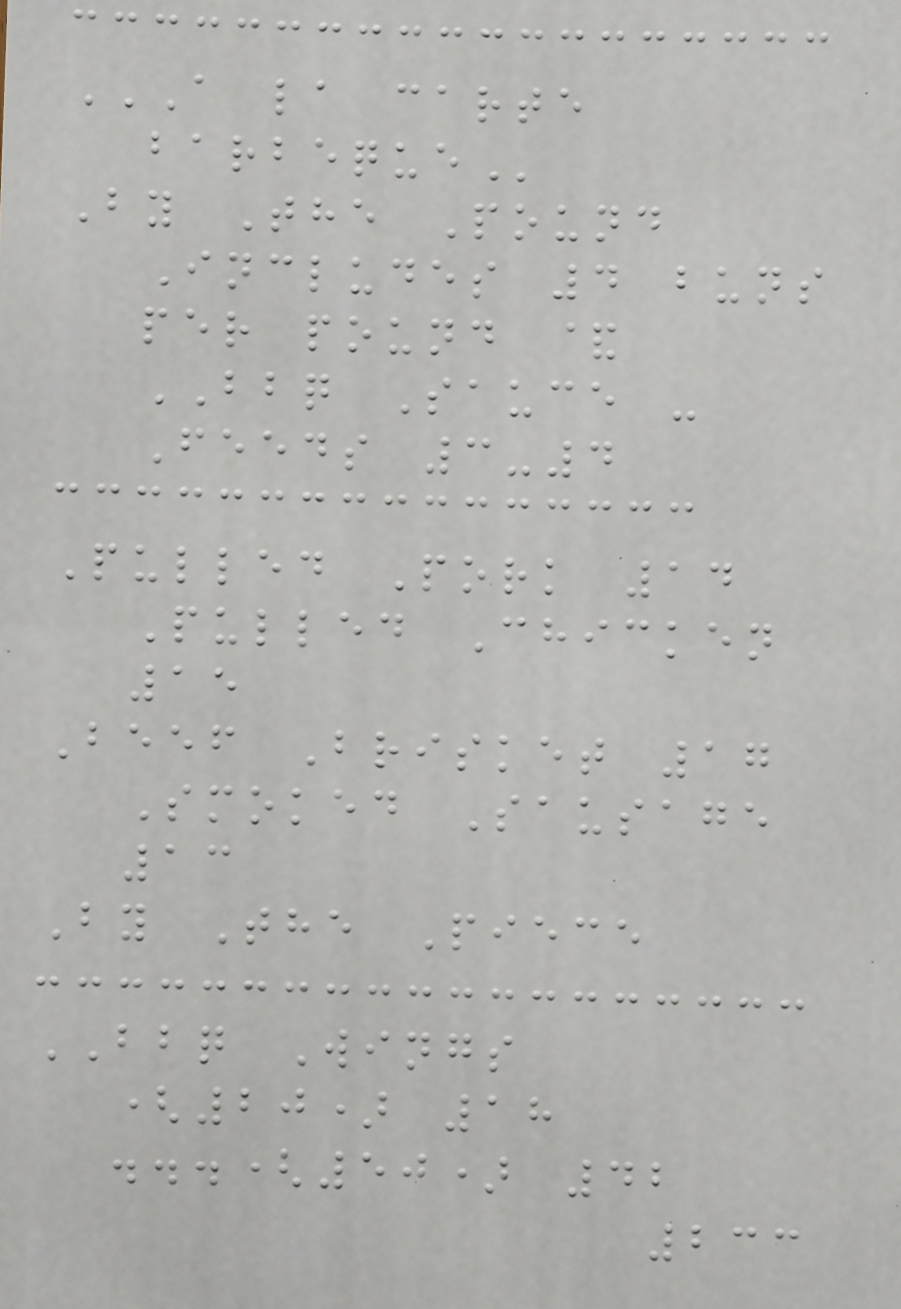A LA CARTE
BARBEQUE
By The Pound
Includes 4 buns
per pound &
BBQ Sauce -
Feeds 3-4
Pulled Pork 14
Pulled Chicken
15
Beef Brisket 17
Smoked Sausage
13
By The Piece
BBQ Wings
(20) 18
...(50) 42
233
